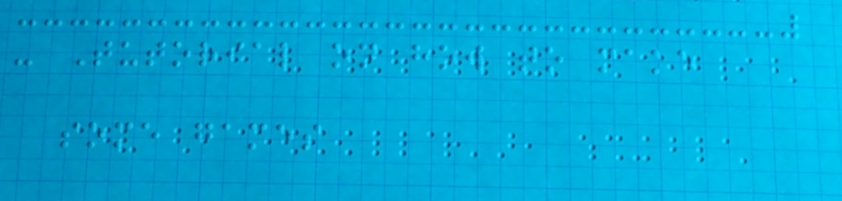- Tutorial on how to make
some games
